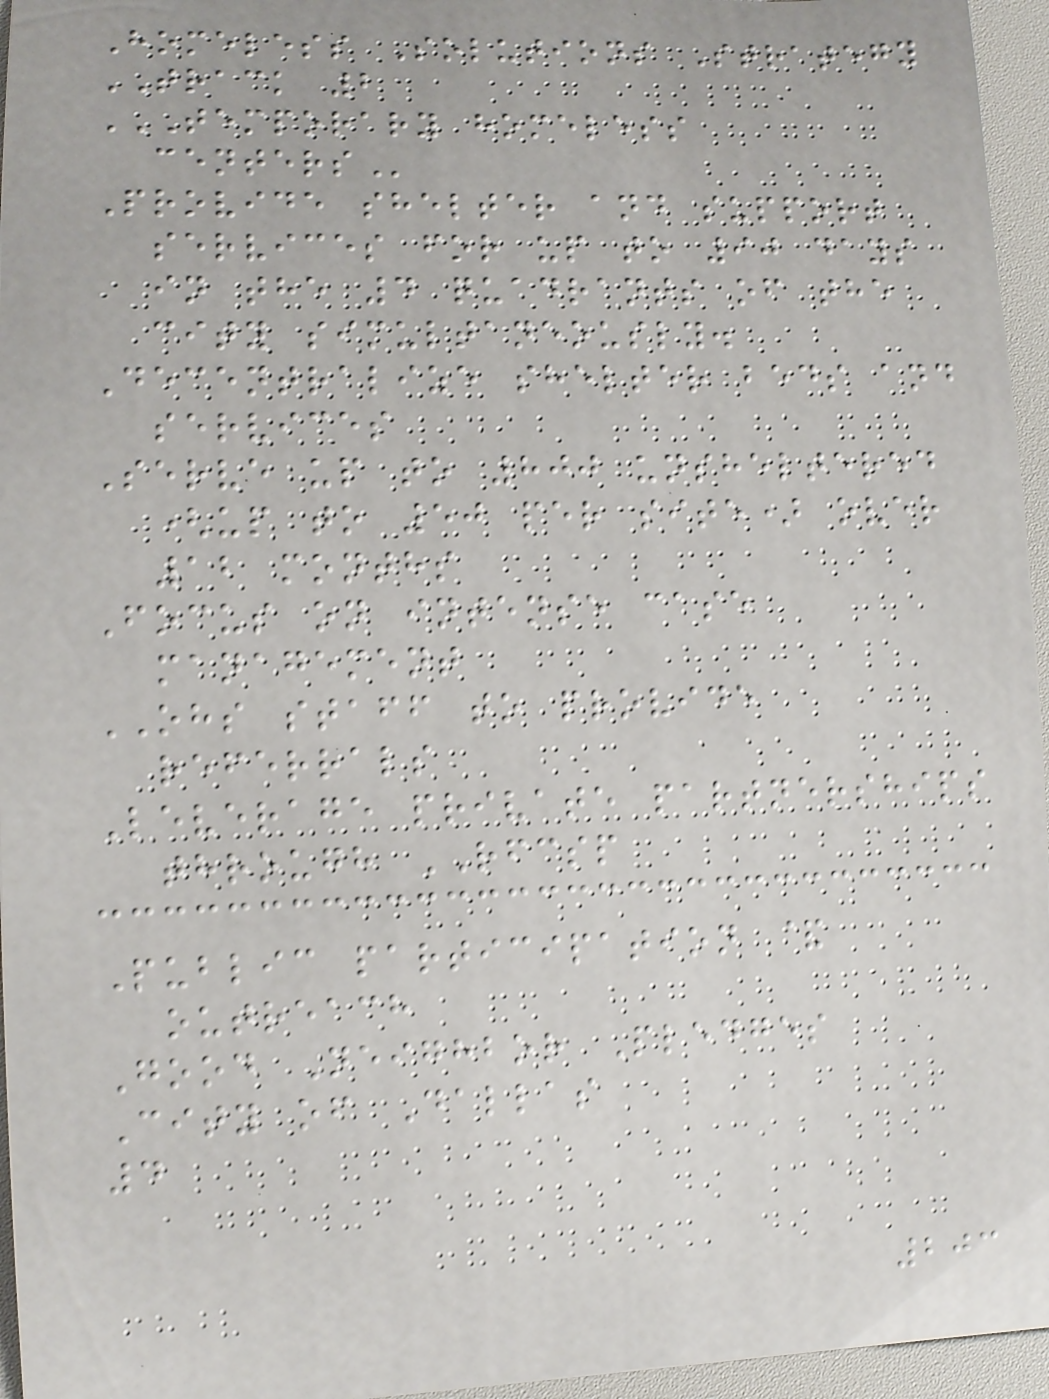Homeless Solutions Strategy
TRACK 2
TEMPORARY HOMELESS
CENTERS
Provide shelter and support
services for up to 90 days
in the 4 quadrants of the
city simultaneously.
Decentralize shelter beds and
services
Serve up to 800 unsheltered
(up to 50 per site) over
12 months
Focus on intense case
management
OHS staff to provide
referrals
Leverage private partnerships
through RFCSP
Public participation &
outreach
Good Neighbor Pledges
City of Dallas
4
203
